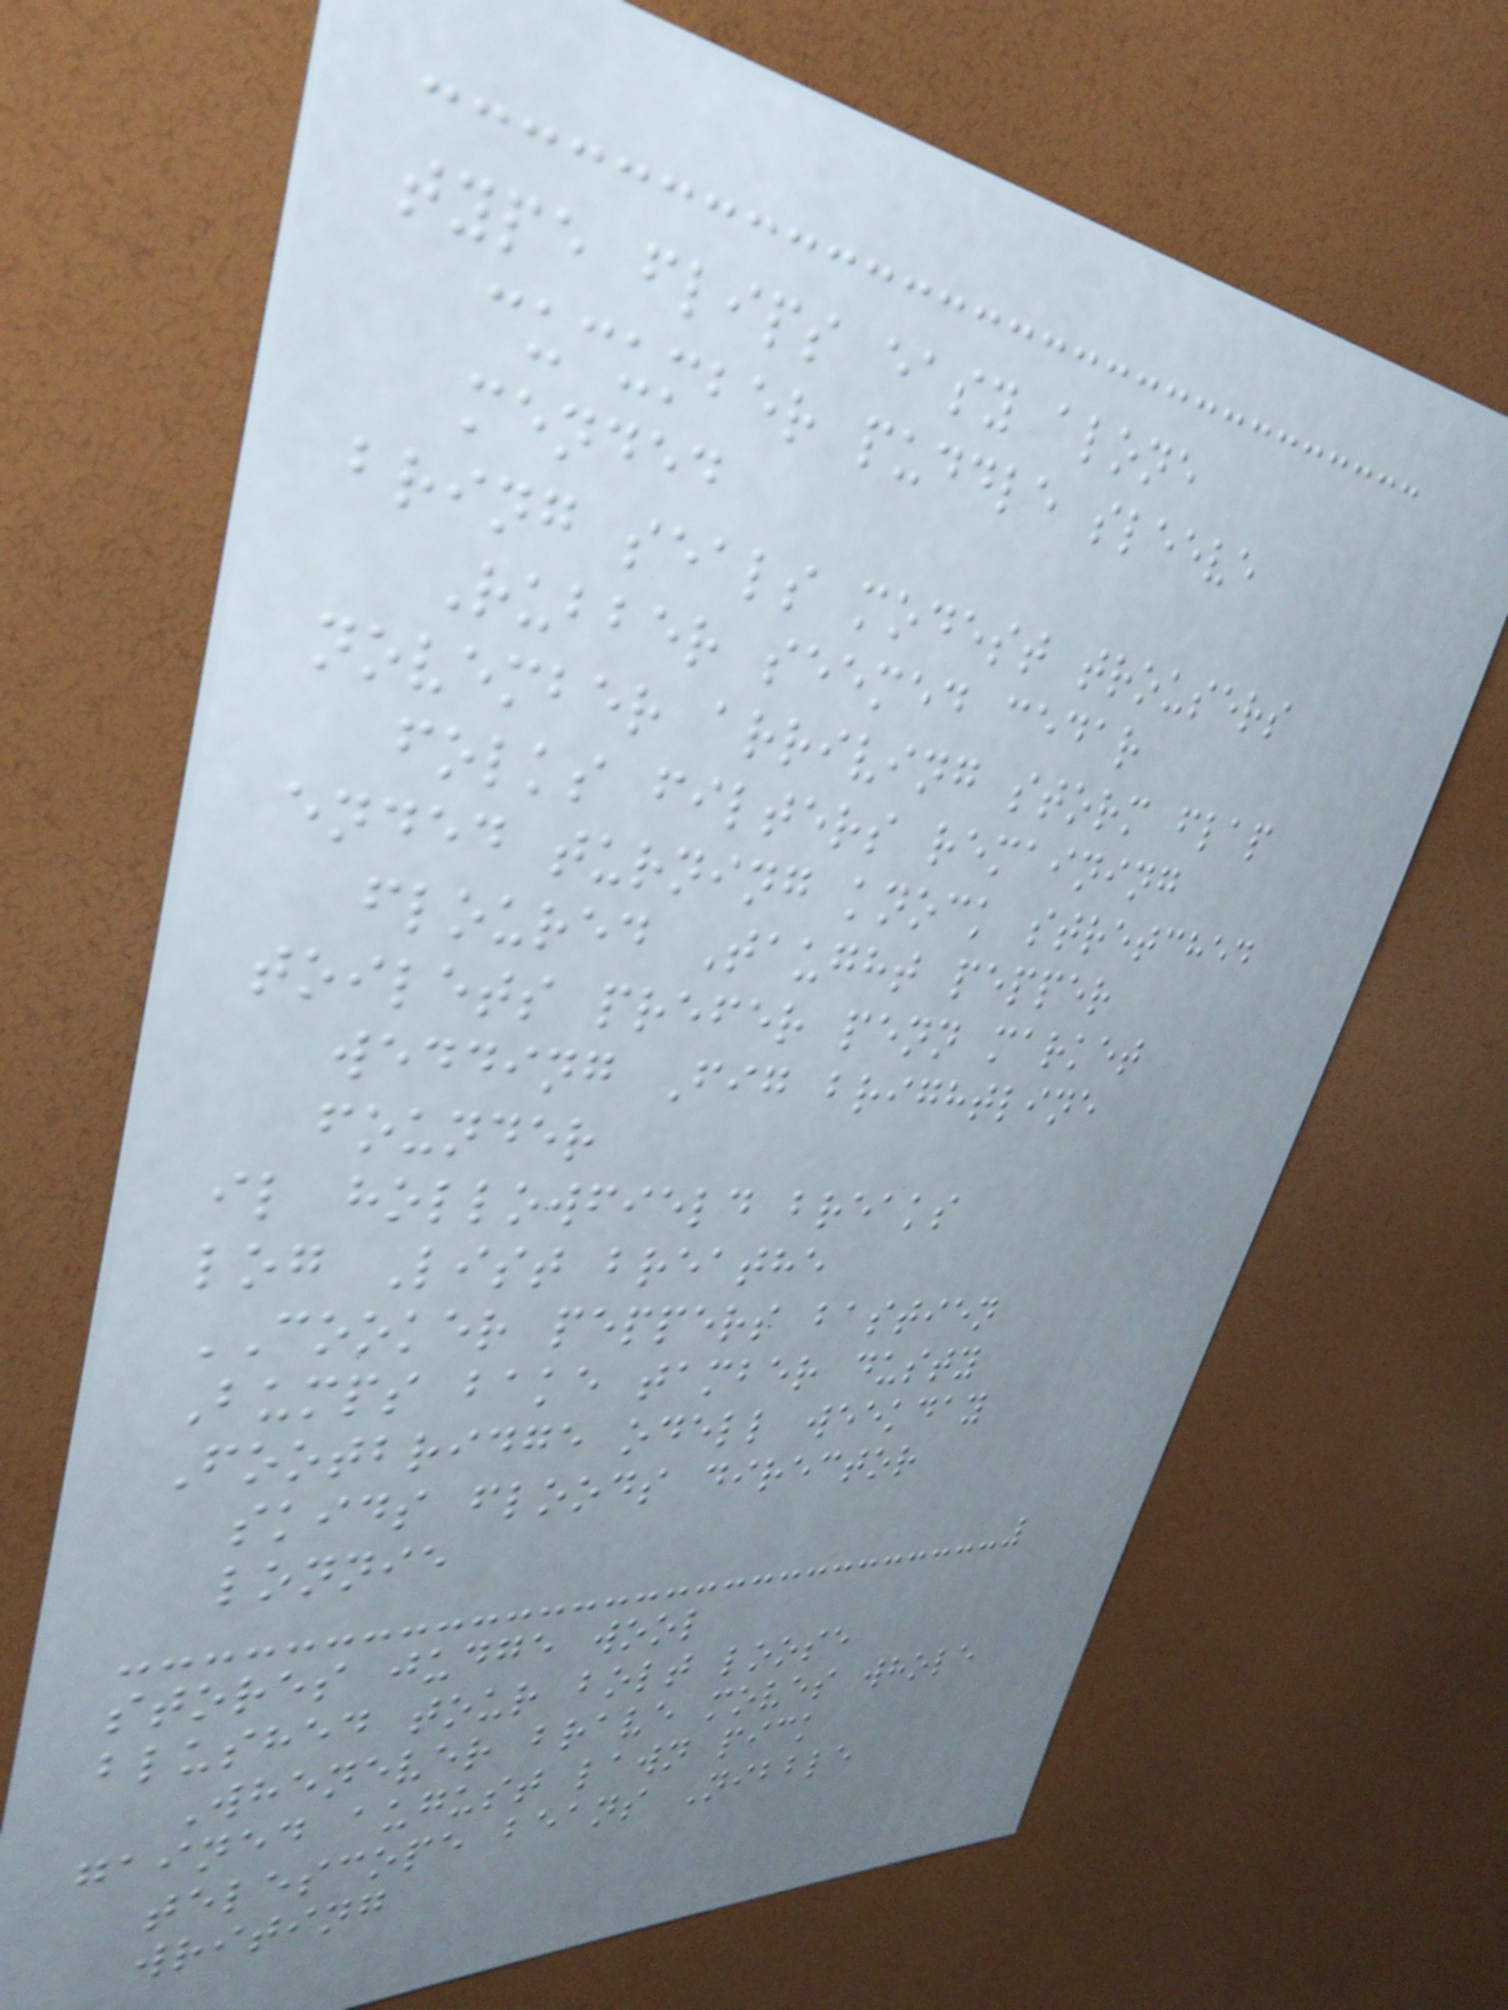type flips easy alone
cucumber puddle sleeve
mended
bring seals modest trousers
Rubber seemed cedar
november arriving storm flap
folks filters remaining
ended turning knock stretched
floured Taught pepper
toilets prefer penn market
wedding Fig brightline
founder
il hollowfield breaks
log List breathe
COOKER peppers bastien
Bumps bake tamber dusty
Footbridge odell weekday
skids floods director
lonnie
stores judge wool
blushed tour bolt loose
Whenever brave moves whole
gained august lawn pick
telescope beans Nibble
writing
